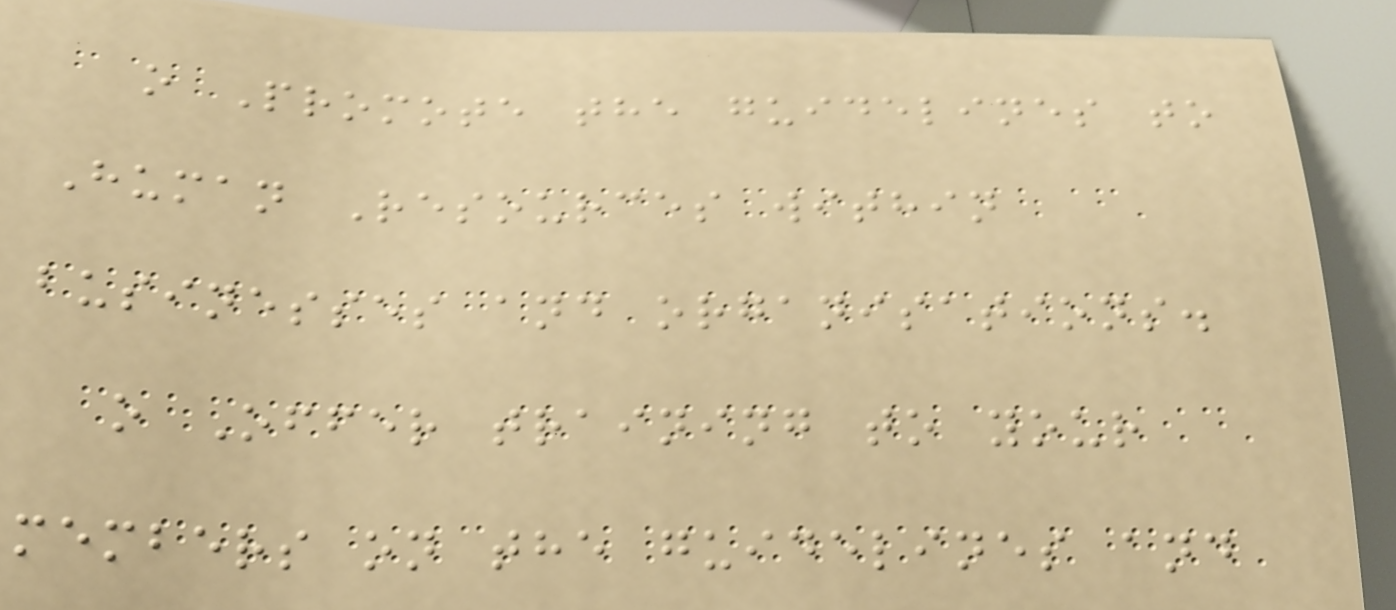o Promote the guidelines to
Human Resources within
businesses and organisations.
o Offer training to your
members on the guidelines and
